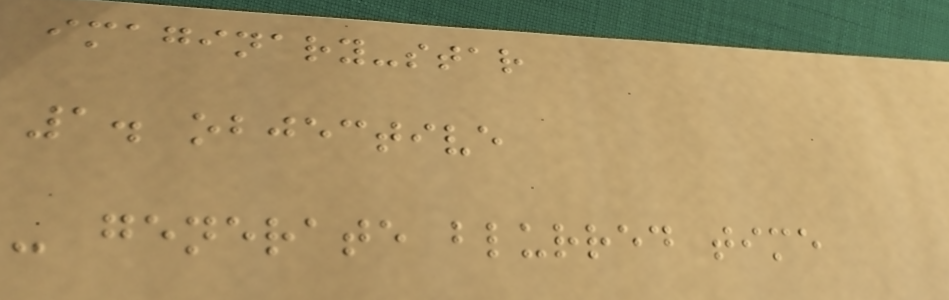imaginary-star
1. objective
- generate blurred time
